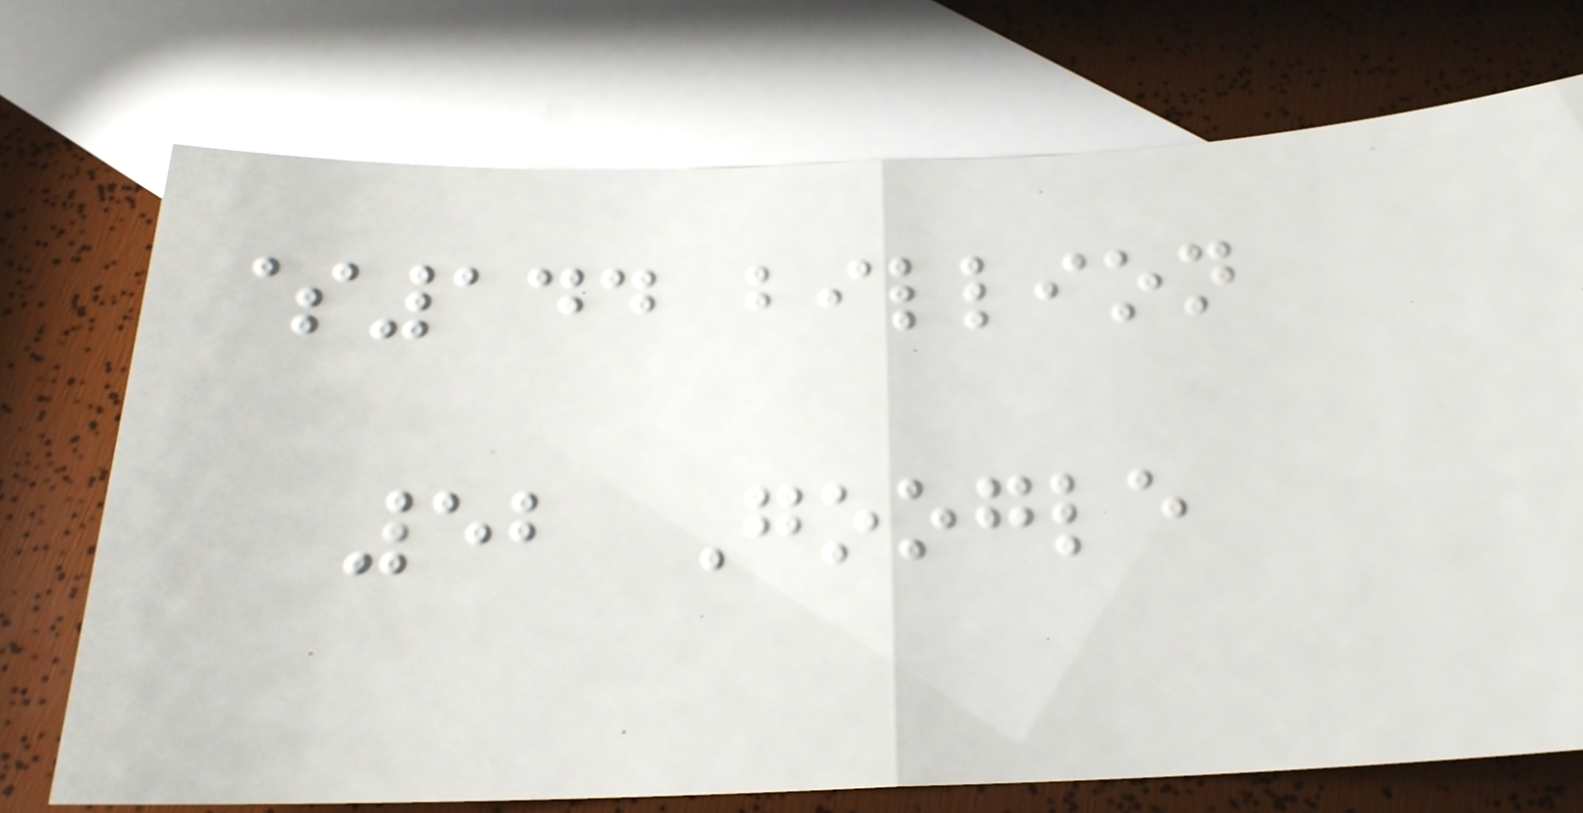$144 billion
52 Google
